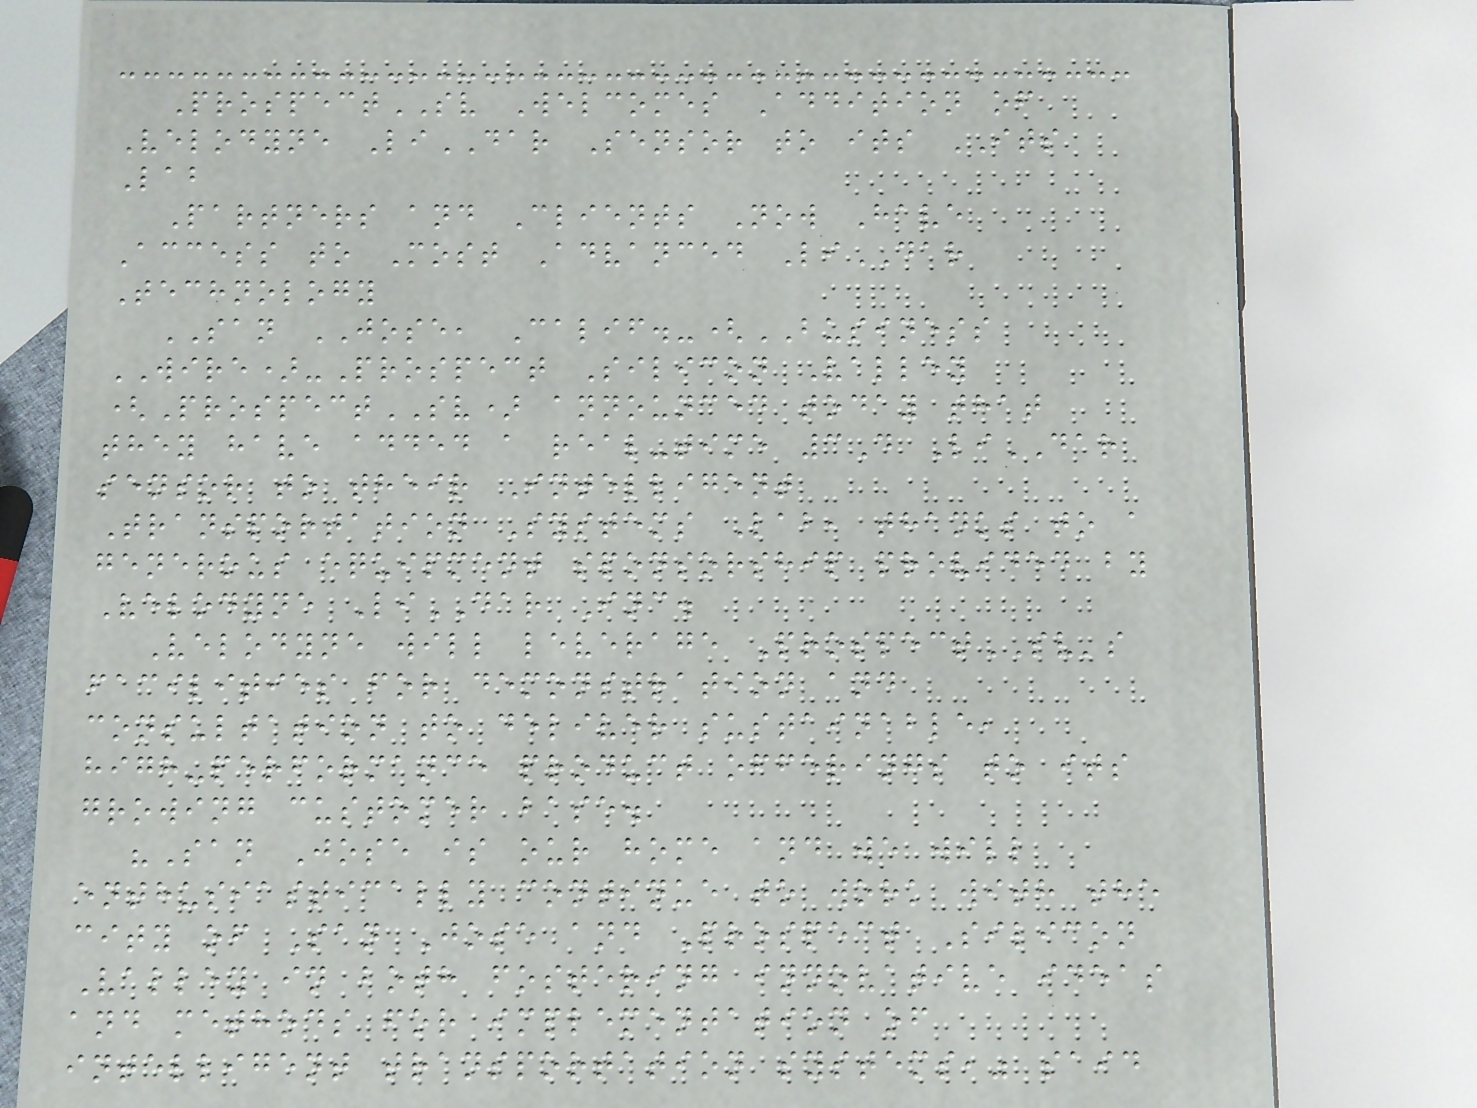ProspectSV Welcomes Addition of
Velodyne LiDAR Sensor to its ITS
Lab
Partners and Clients Now Have
Access to Most Advanced LiDAR
Technology
SAN JOSE, Calif.-(BUSINESS
WIRE)-Prospect Silicon Valley
(ProspectSV) announced today that
they have added a real-time 3D LiDAR
sensor to their Intelligent
Transportation Systems Lab, thanks to a
generous equipment sponsorship provided by
Velodyne LiDAR Inc.
Velodyne will leverage ProspectSV's
facilities for demonstration and
consultation to deliver sustainable,
high-performance product offerings to its
growing customer base.
"San Jose is our home and we will
enthusiastically continue to work with the
city of San Jose and Prospect Silicon
Valley in both fostering innovative ideas
and methods for implementation of
intelligent transportation systems," said
